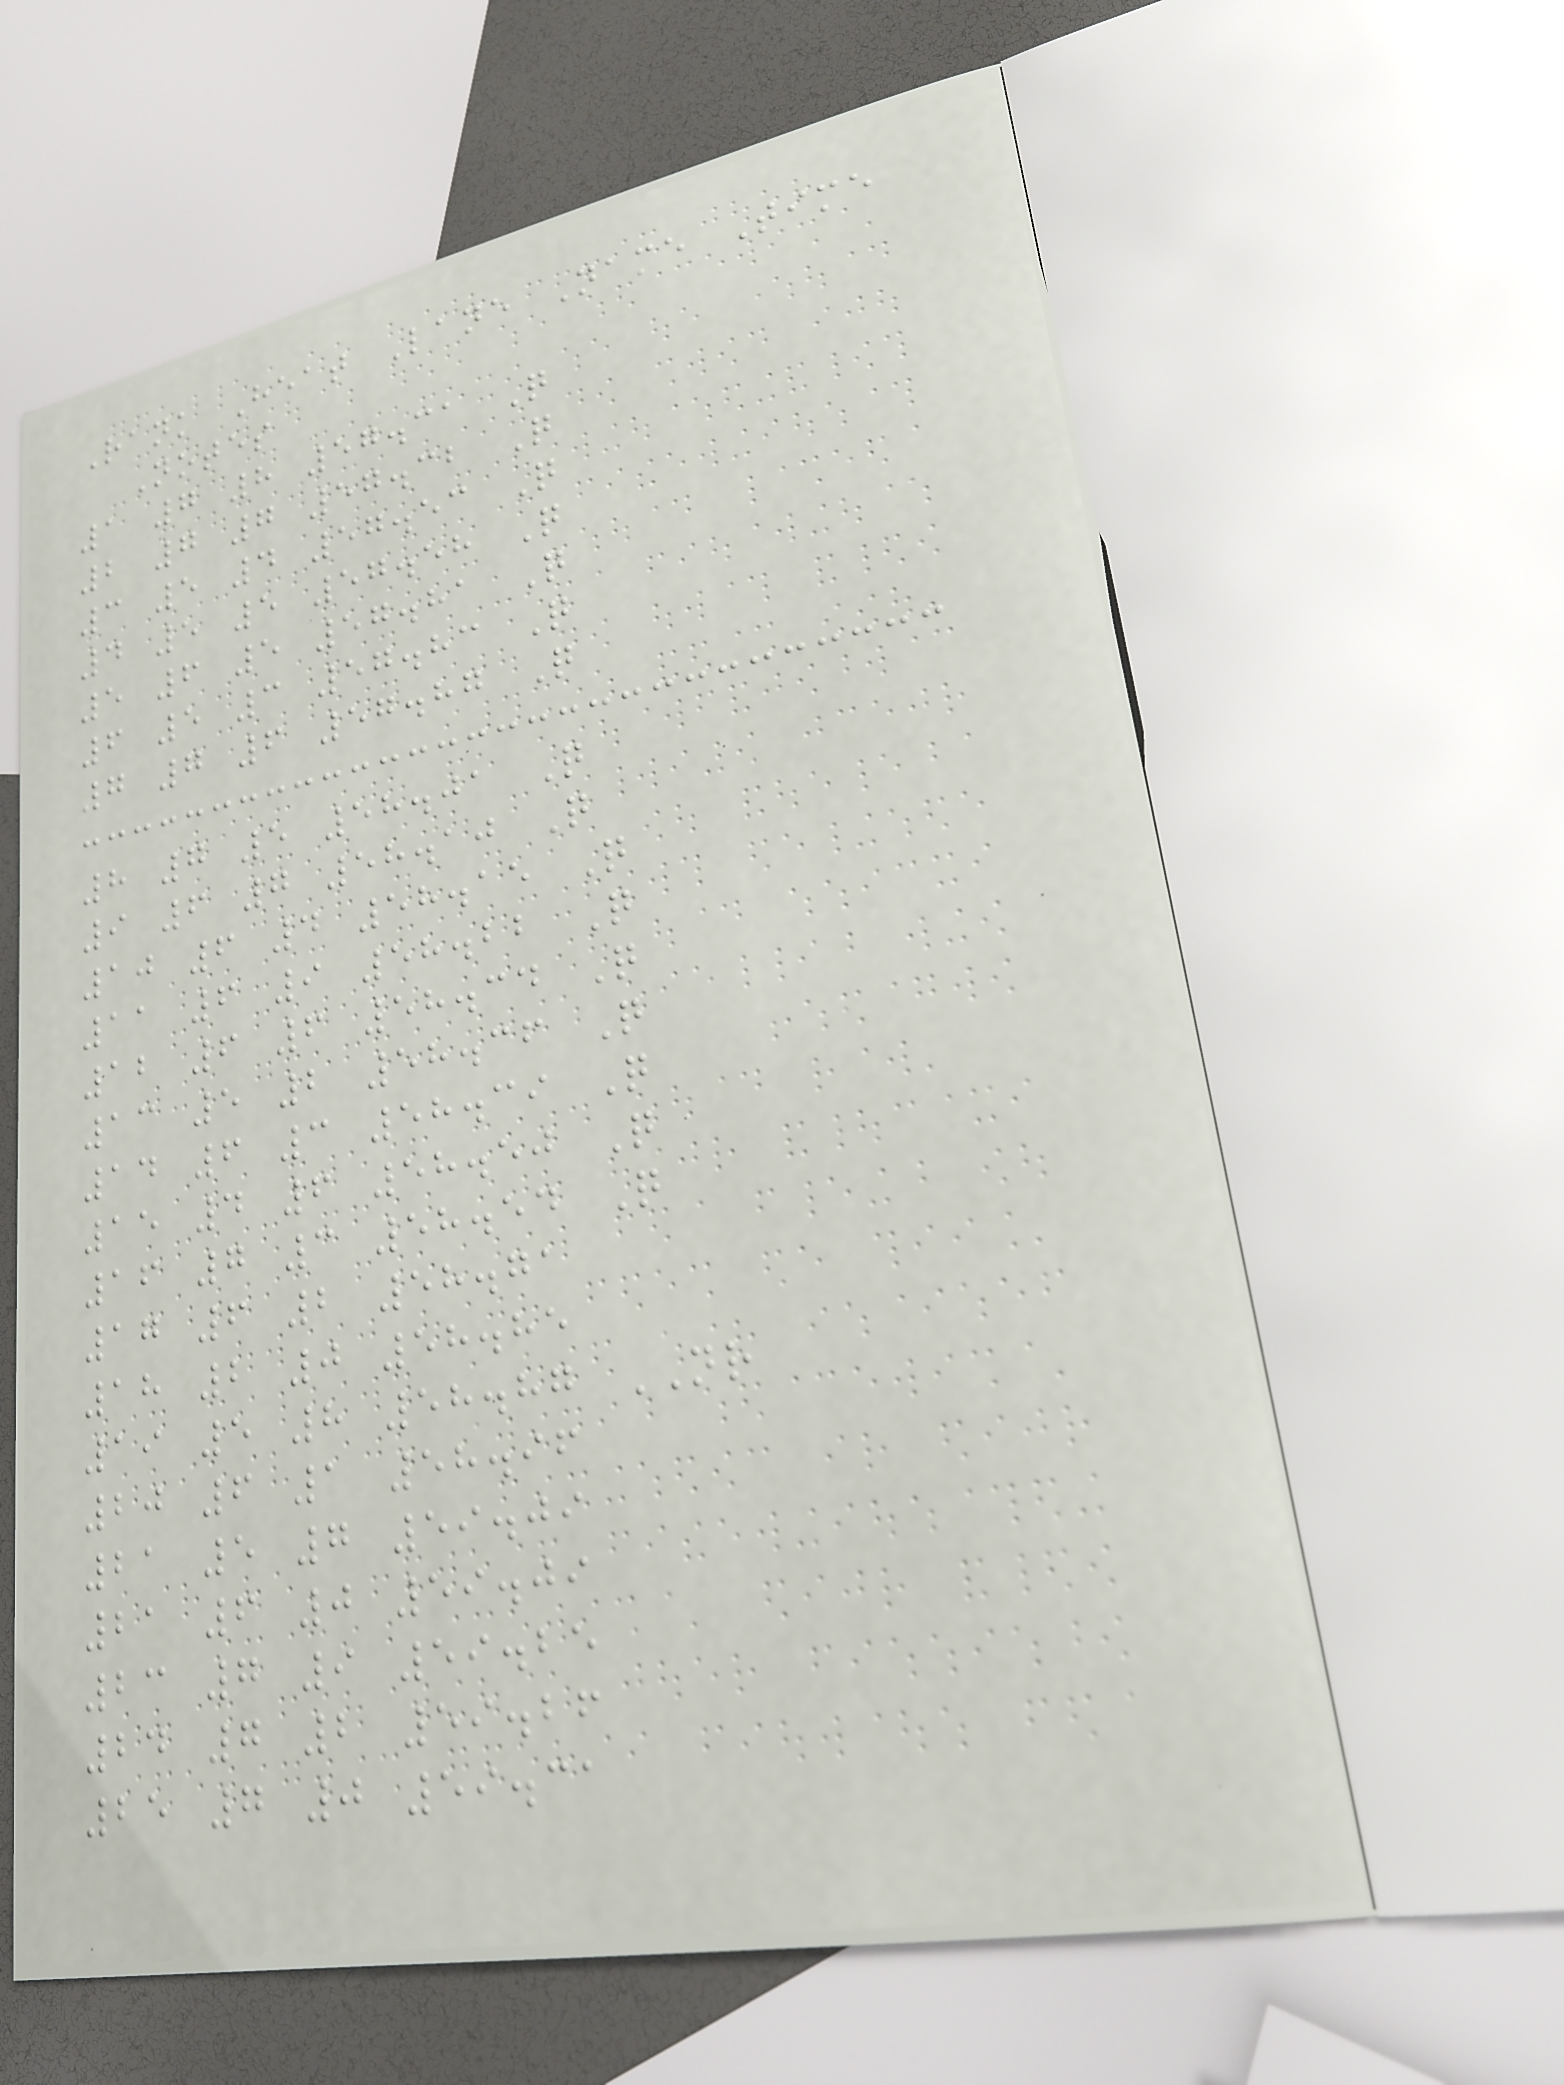Rank Heat Lane Name Time
Notes
1 7 8 57.31 Q
2 7 7 57.32 Q
3 5 4 57.53 Q
4 5 5 57.58 Q
5 6 5 57.81 Q
6 5 3 57.83 Q
7 7 6 57.87 Q
8 7 5 58.01 Q
9 6 7 58.10 Q
10 6 4 58.15 Q
11 6 9 58.22 Q
12 6 6 58.34 Q
13 5 2 58.36 Q
14 6 3 58.39 Q
15 4 6 58.50 Q
16 7 3 58.54 Q
17 6 2 58.71
18 2 0 58.85
19 5 8 58.87 NR
20 6 1 58.96
21 5 7 59.09
21 6 0 59.09
23 7 9 59.25
24 7 2 59.26
25 7 0 59.31
